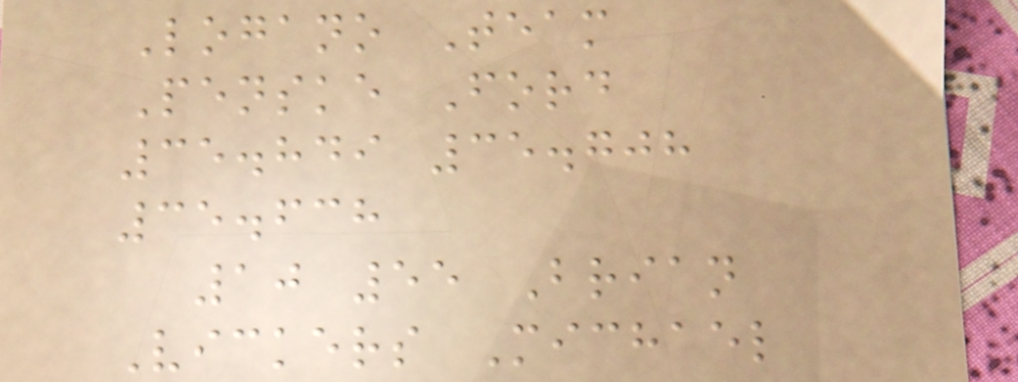Logano Team
Penske Ford
35.849 35.708
35.638
10 55 Brian
Vickers Michael
